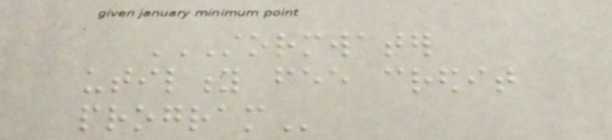STORMWATER
UTILITY FEE CREDIT
PROGRAM
